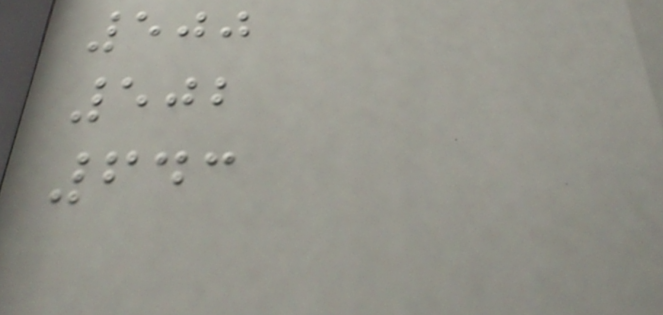500
502
643
